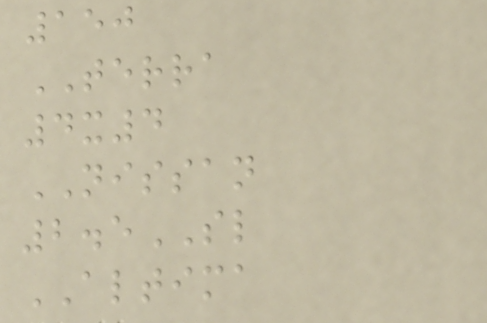150
TERRA
4x4
NISSAN
2.5SL
ALTIMA
